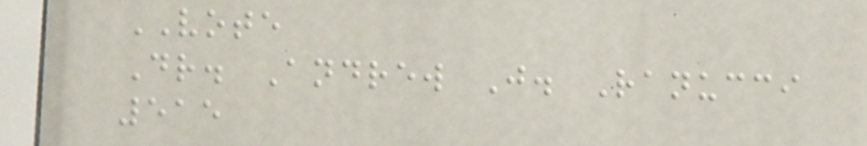VOTE
Dr. Andrew J. Ranucci
515
